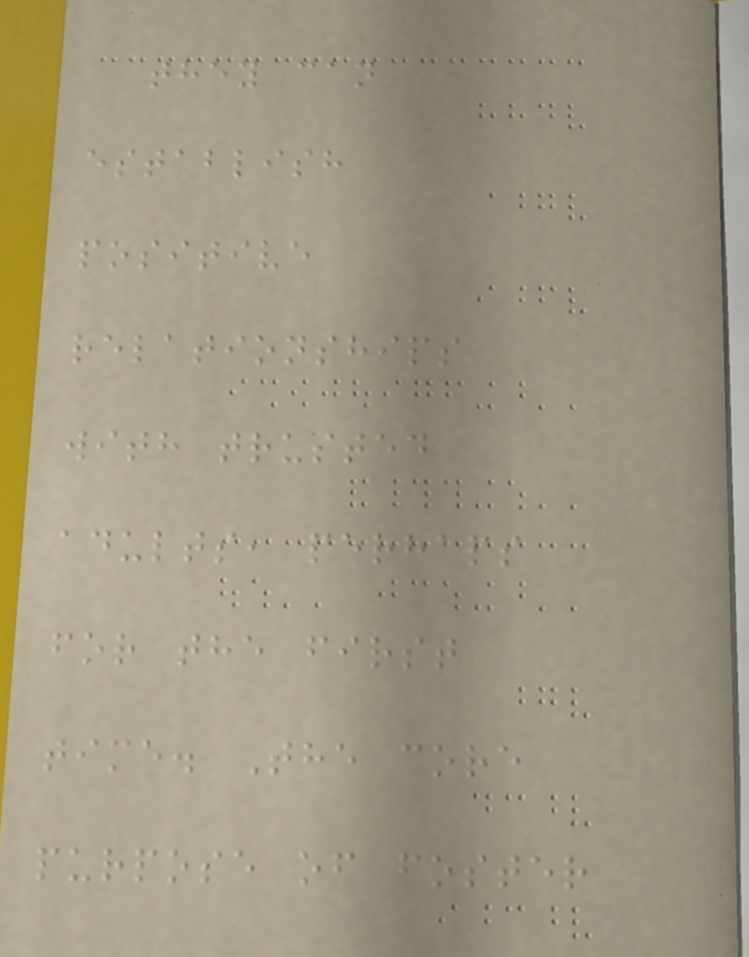they can
establish
positive
relationships
with trusted
adults, perhaps
for the first
time. The core
purpose of foster
